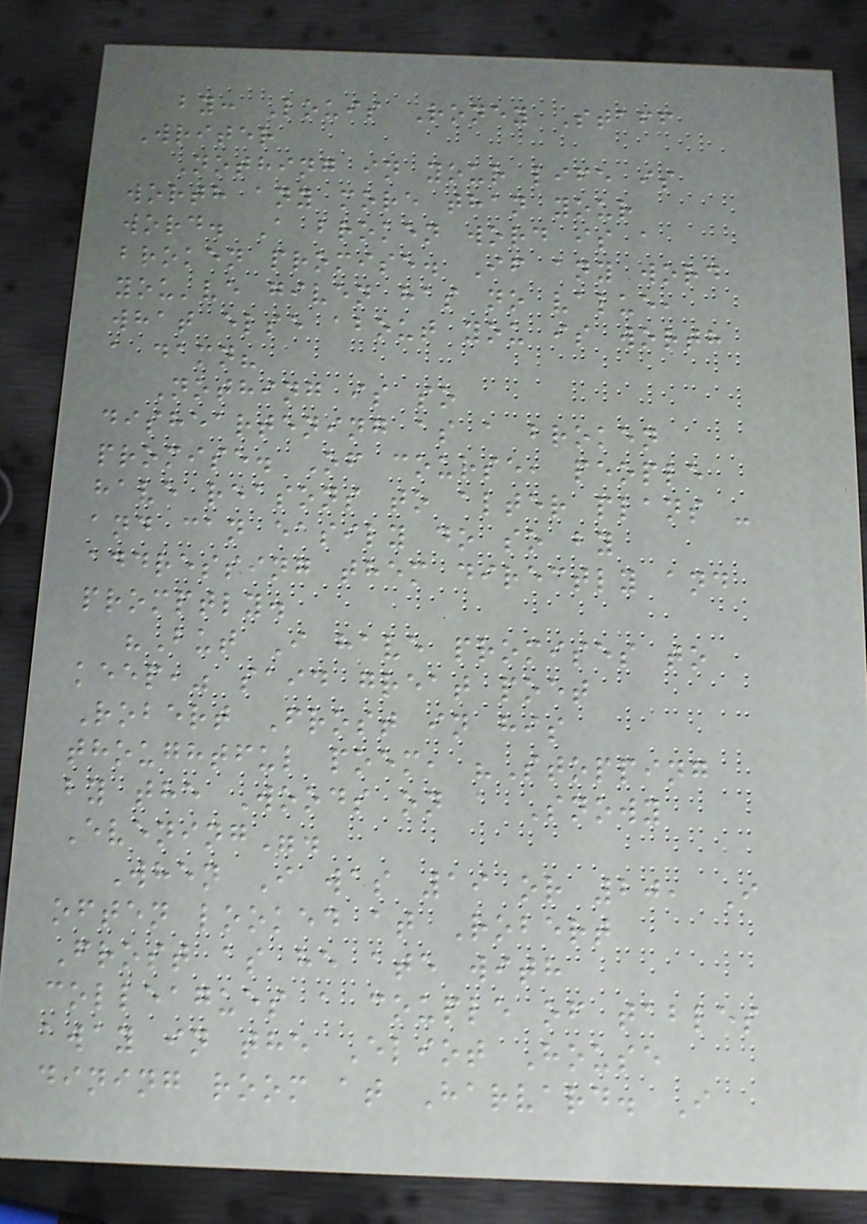by: Louis Roney Staff
Writer
Nothing in your life is
worth any more than your
word. A broken word is a
broken promise. If any word
you've given has no value,
what else about you is worth
a damn?
Nothing is so
disheartening as a broken
promise. Of course, people
have reasons to alter plans -
and can easily do so by
addressing them directly and
promptly.
"But I have promises to
keep," said great poet
Robert Frost in his
thoughtful poem, "Stopping
by the Woods on a Snowy
Evening".
When I was 19 or 20, I
often looked at Robert
Frost as he ate with
colleagues a couple of tables
away in the Eliot House
dining room at Harvard. I
